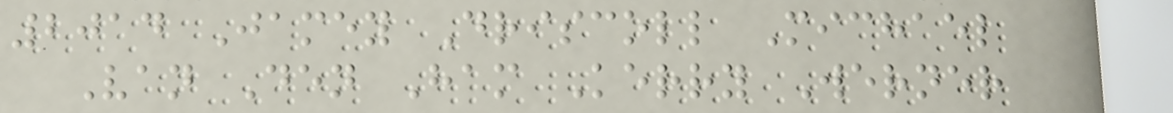2014 Jamey Driscoll Michael
Van Den Ham Kerry Werner
